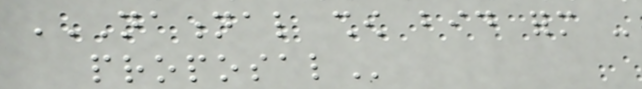NATIONAL SHOW BID FORM -
PROPOSAL
